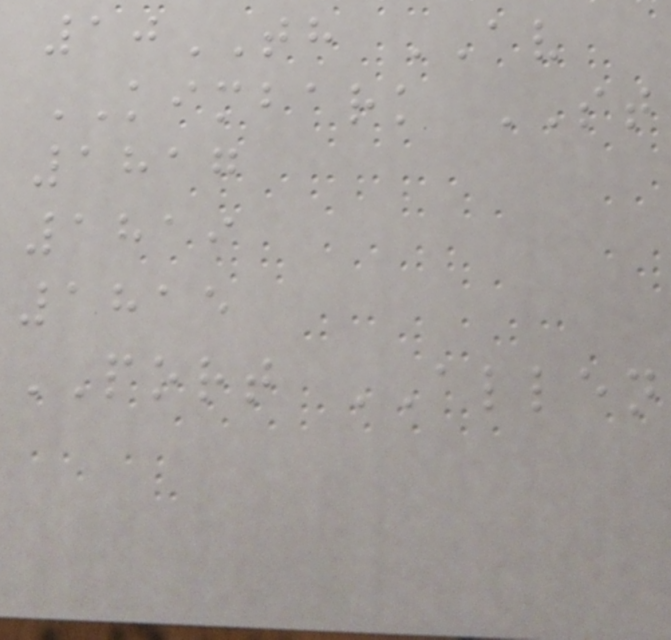10TH AV
KIMBARK ST
1817
1819
1815
PORT ALLEN
